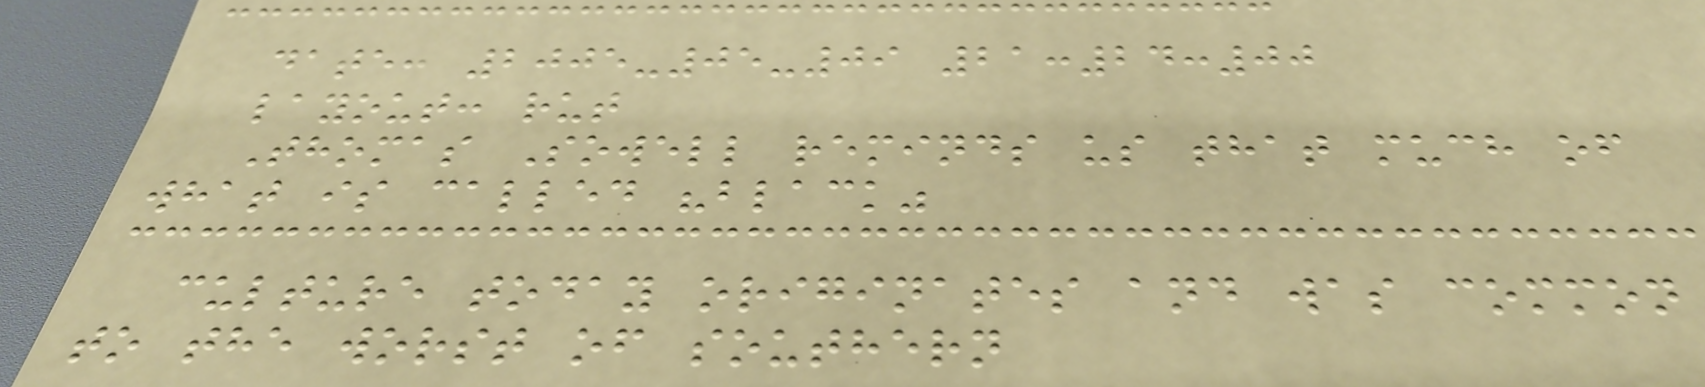date: 2005-05-09 21:24:00
layout: rut
Thomas Sowell reminds us that much of
what is called "black"
culture today originates and was common
to the worst of southern
